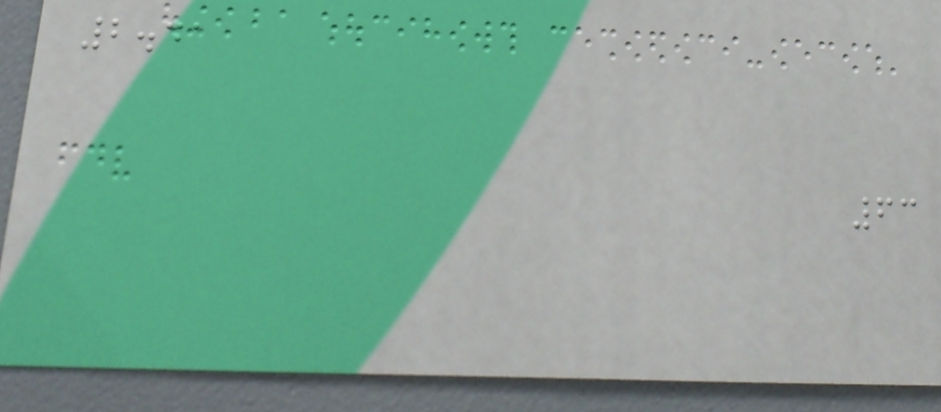2.41
63
